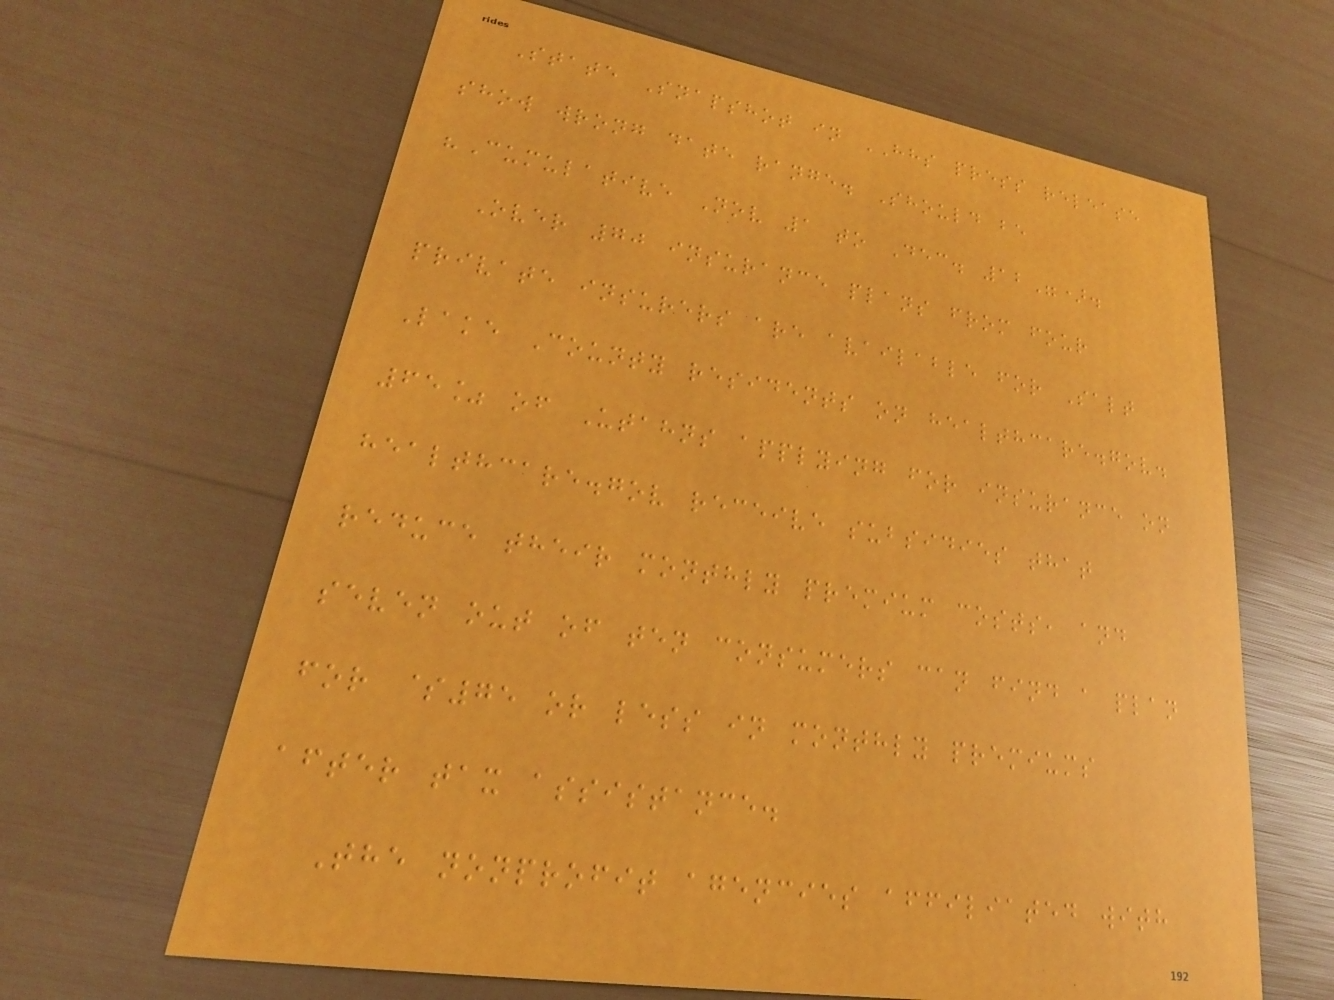State Snapshot in HHS press release
show wrong date range. Should be
"Cumulative Nov 1 to Dec. 12").
Over 70 insurance plans from four
private insurers are available for Salt
Lake County residents on healthcare.gov.
65% of Utahns applying for insurance on
healthcare.gov receive subsidies that
reduce their monthly premium costs, and
seven out of ten consumers can find a plan
for $75 or less in monthly premiums
after tax assistance.
The nonprofit agencies affiliated with
